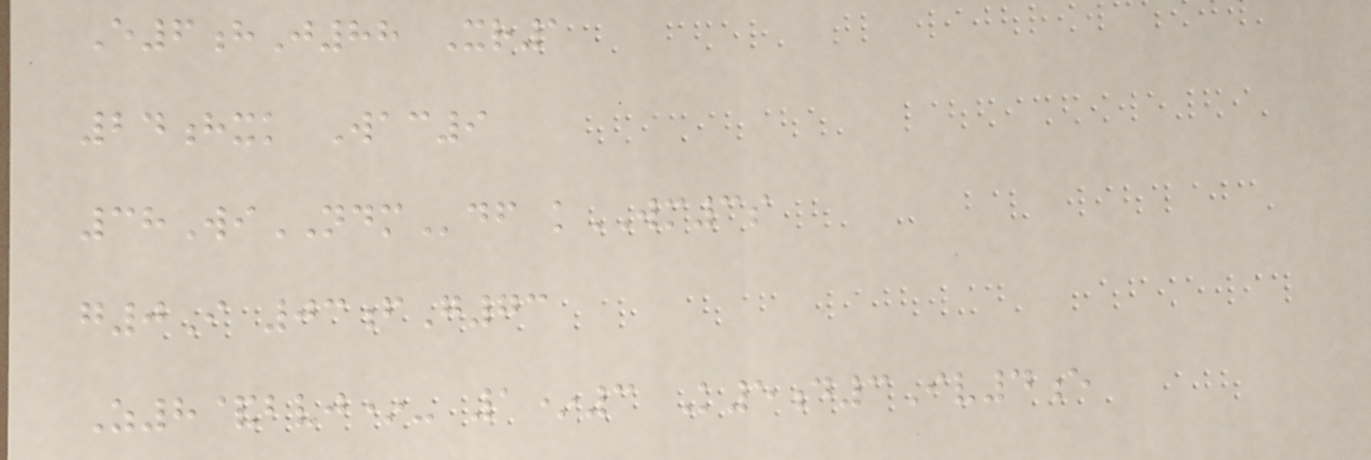E6hJ88 Xr1
24hxk Wac9
38WiNDMdf kWM3s
g0I 03fG73
Z8&bvj*- 1*3 K5d3Iv4e
